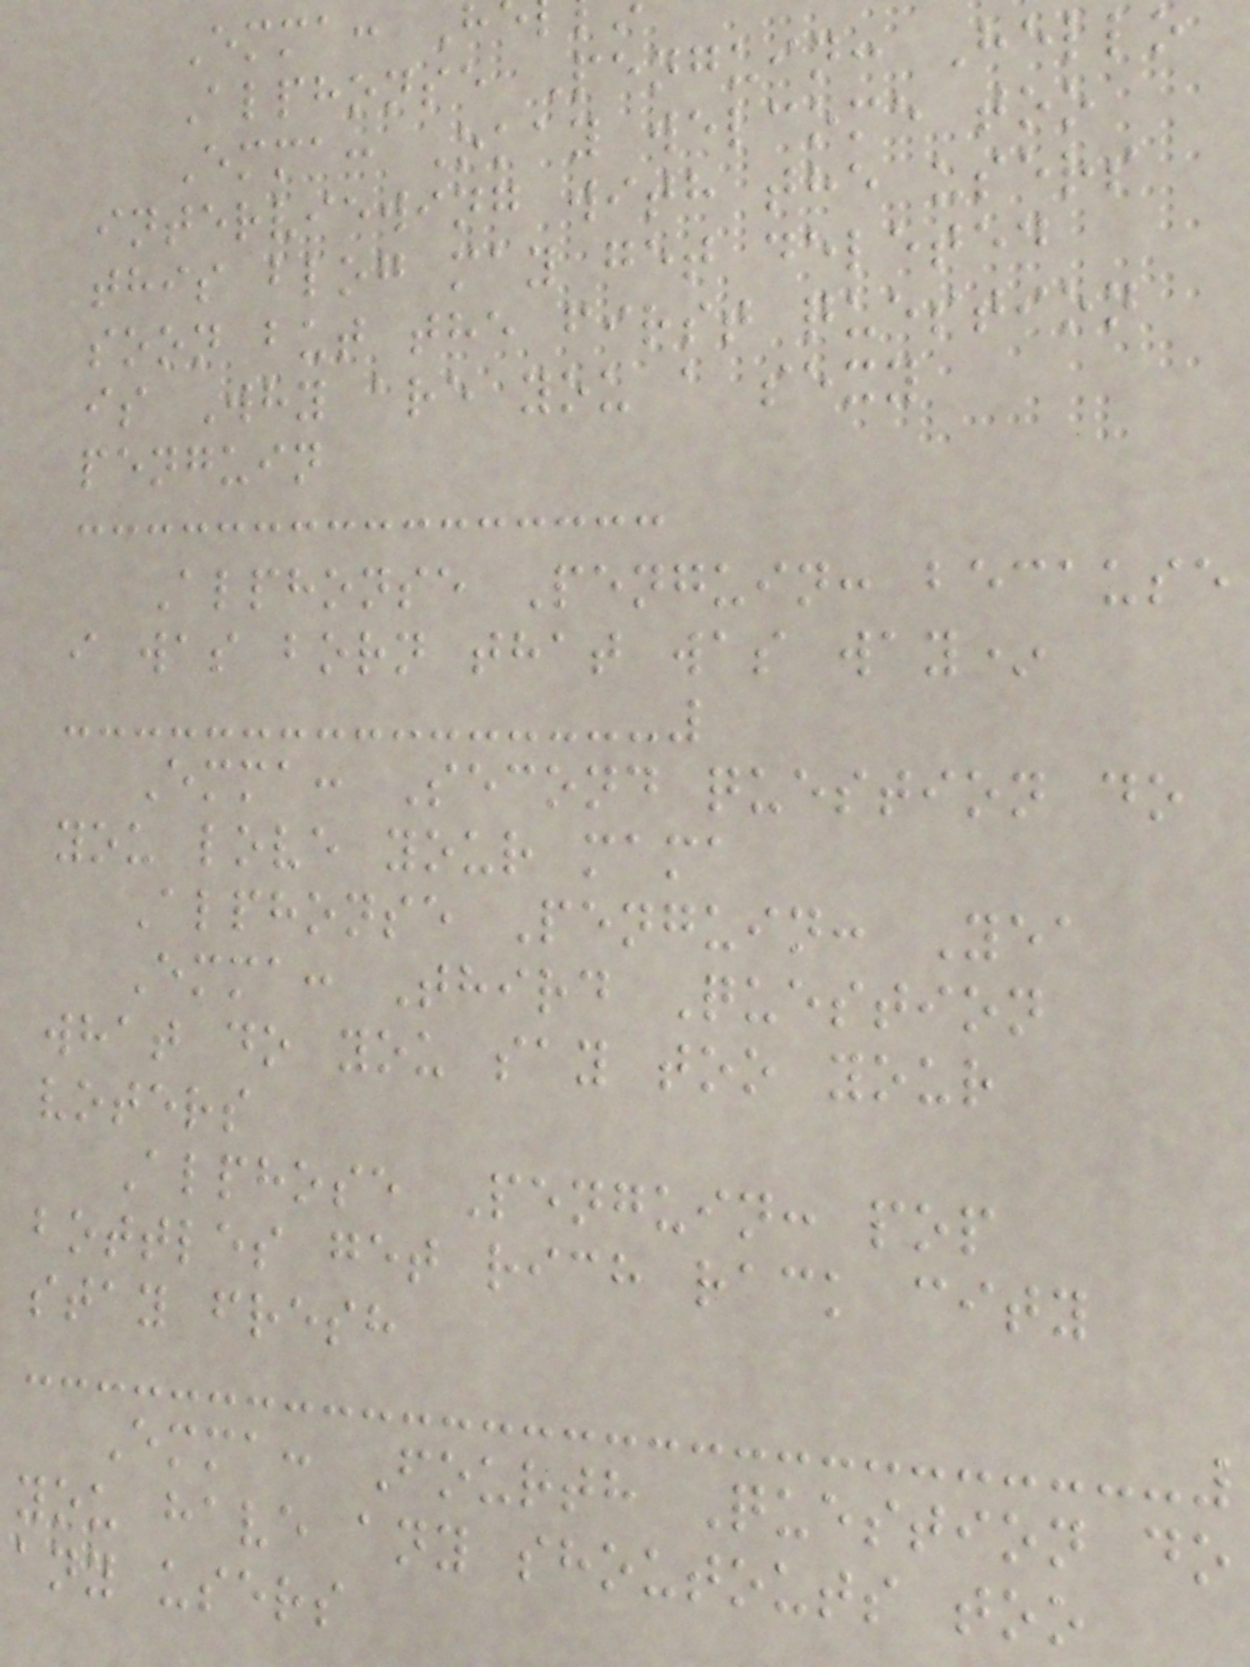Emma:
Alphonse Penguin: Hello
Emma: Okay welcome too
interviewing with the users
this blog may get deleted
soon but the first question
is Why are you a sexy
penguin
Alphonse Penguin: because
i was born that was way*
Emma: Second question do
you love your mama
Alphonse Penguin: Yea
Emma: Third Question
what do you say too your
voters
Alphose Penguin: pop
bottles get rich rack city
stay fresh
Emma: Fourth Question do
you have any shoutouts too
any users
